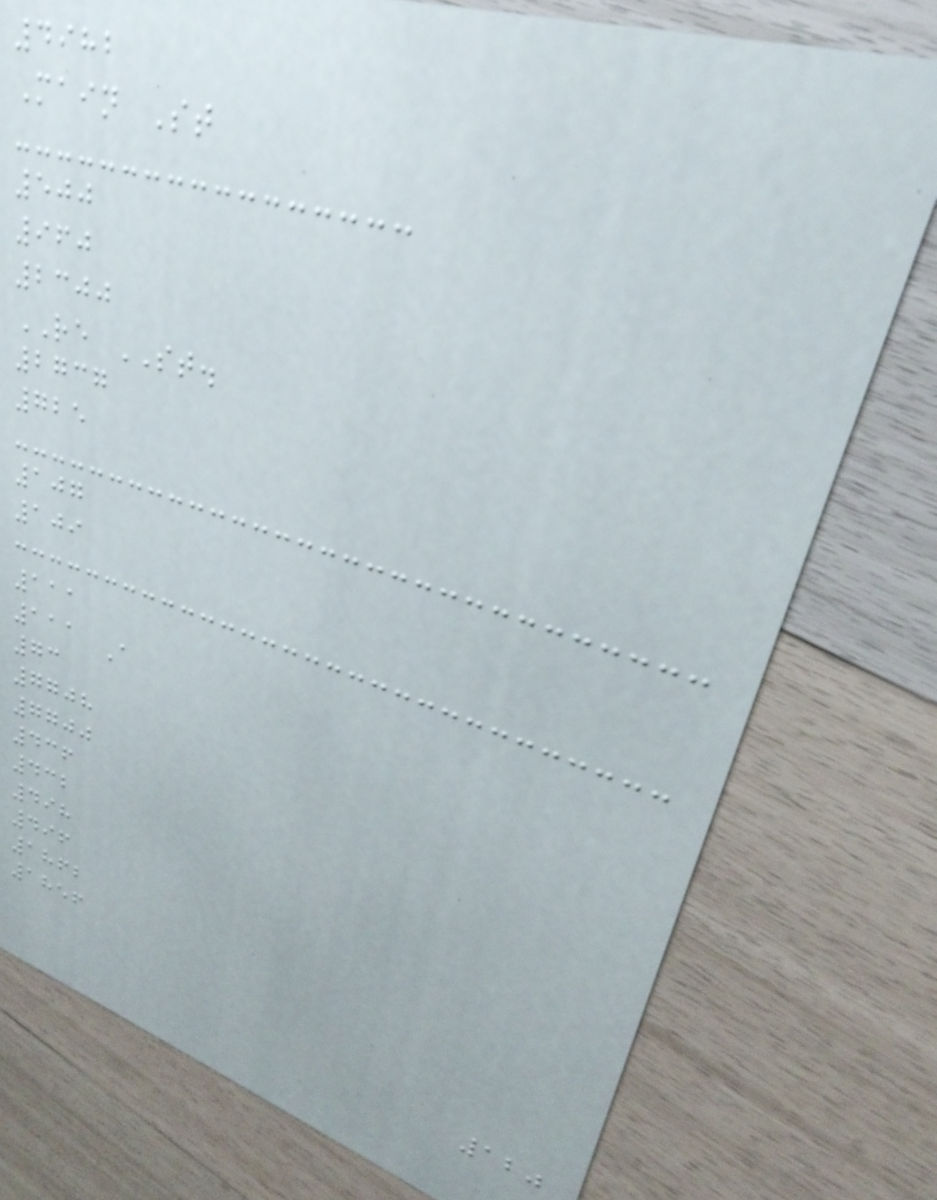4982
Main St
500
960
2300
RE ST.
2737
725
107
109
111
111 A
73
7708
7700
436
432
498
496
1862
1856
120
